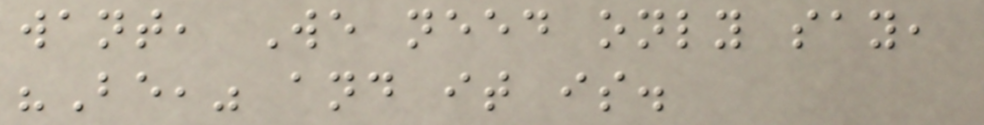want, We need only say,
"Be," and it is.
